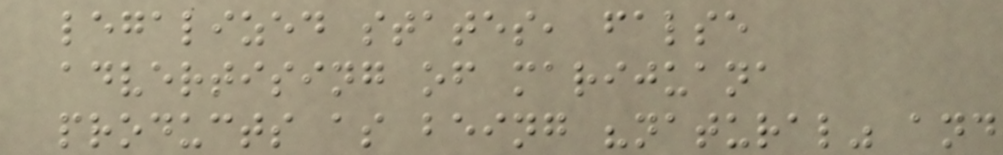legalized states, false
advertising of marijuana
products as being "natural" and
